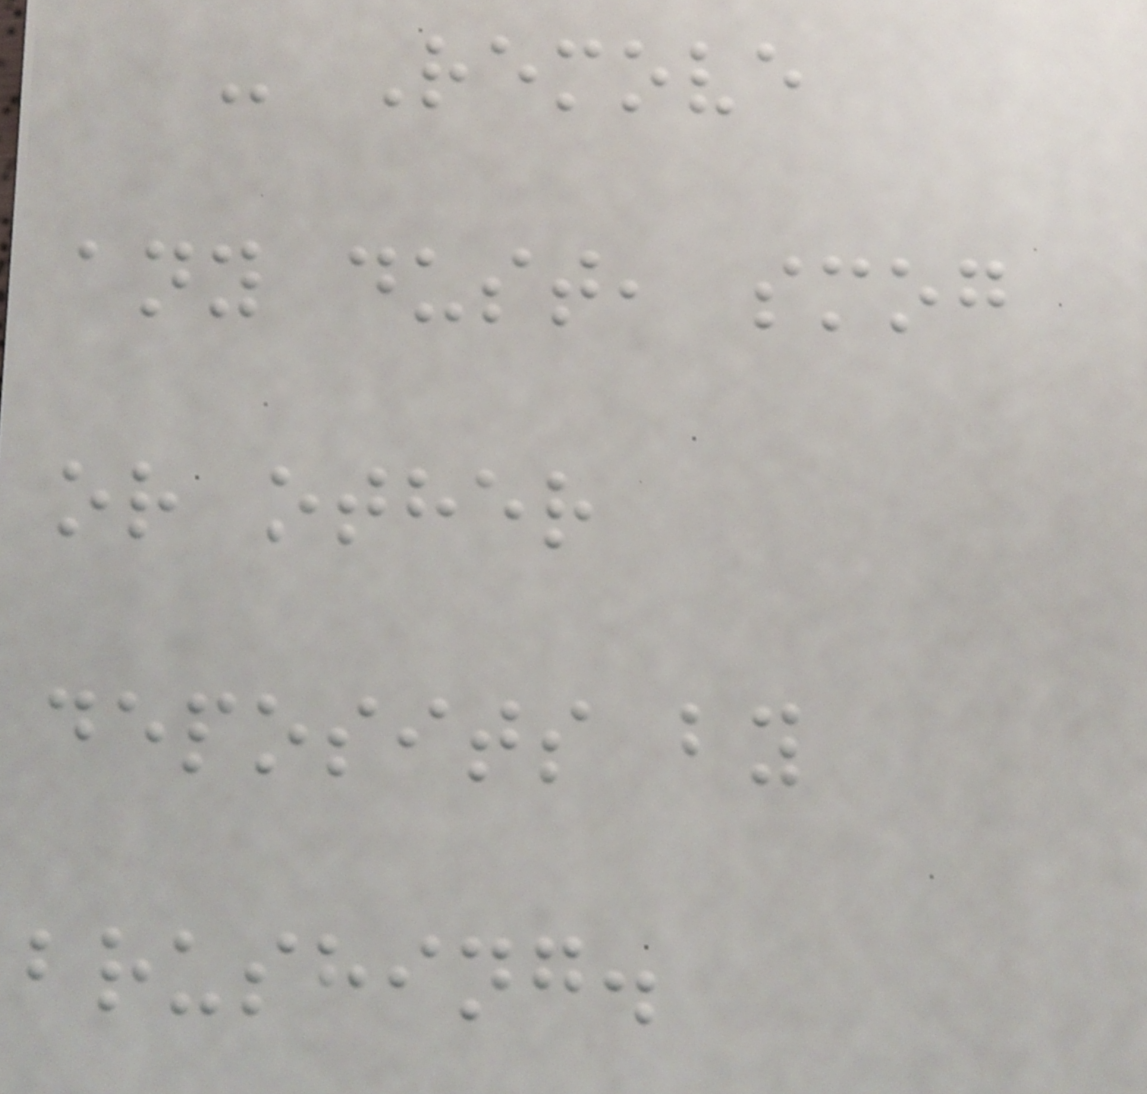- Remove
any dust, smog
or other
deposits by
brushing.
